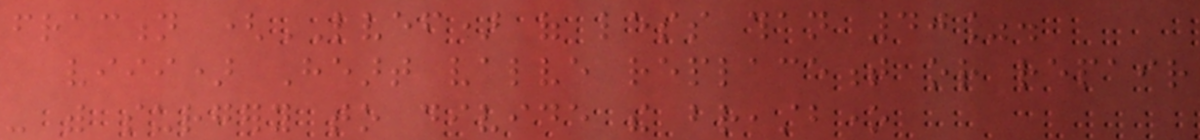fraction (LVEF) of less than 40%.
viii) Heart valve replacement or repair
- with surgery to divide the breastbone
